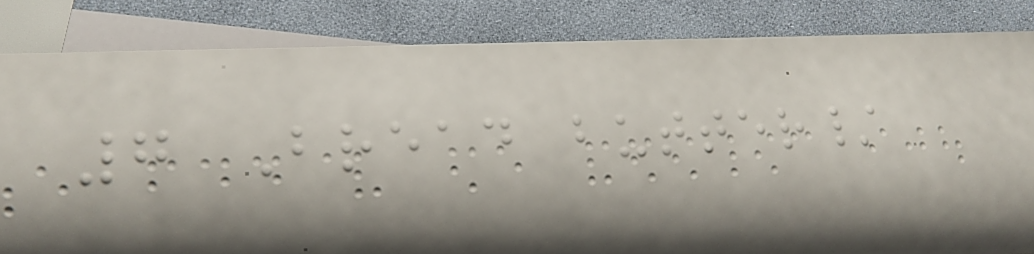7 Bread butter/
